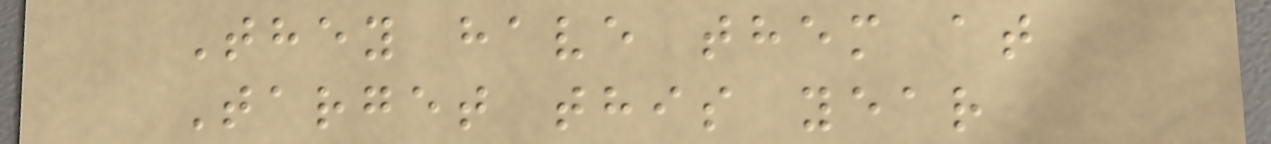They have them at
Target this year
